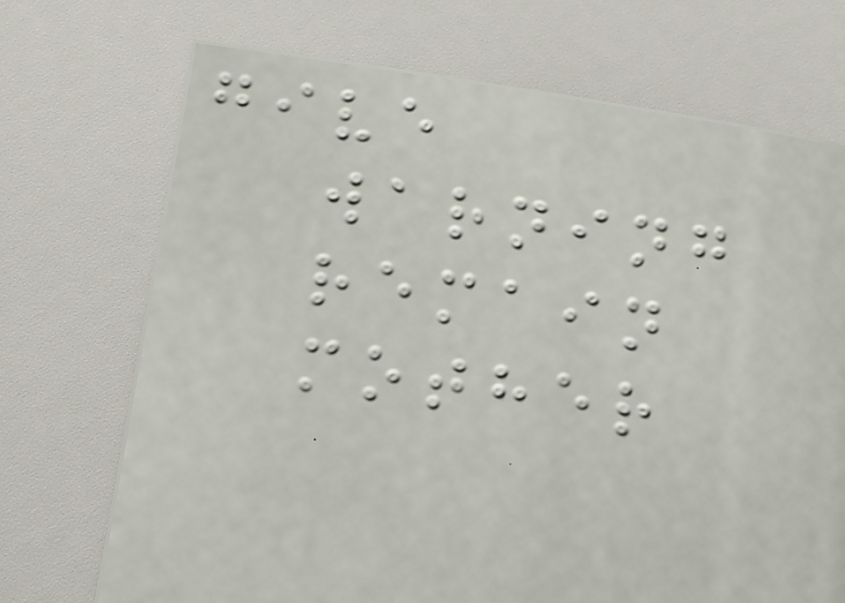give
warning
remain
mother
